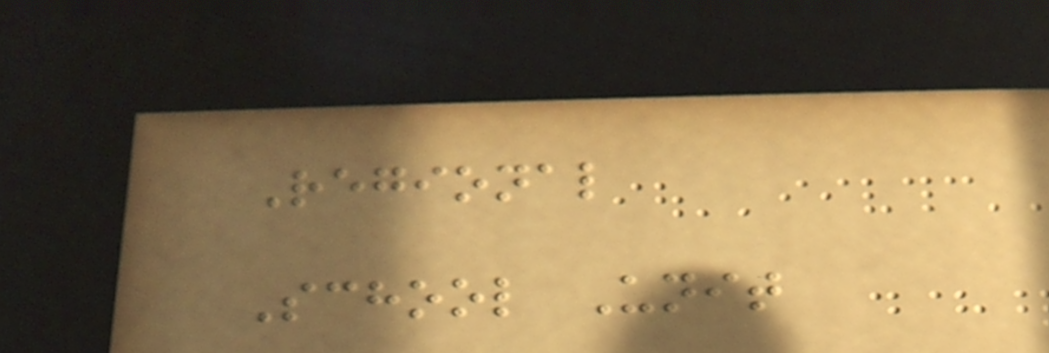Regional
School Unit
